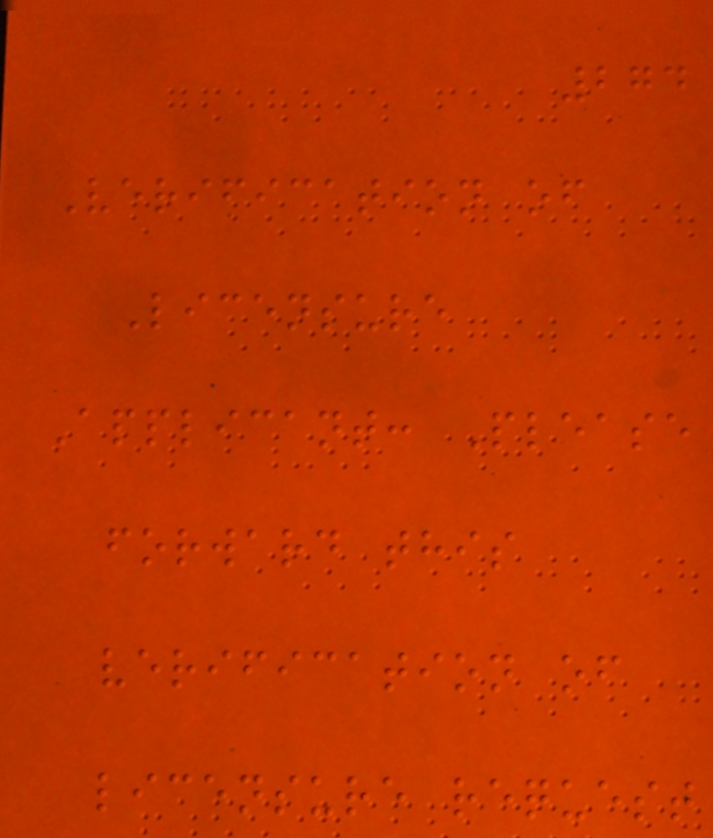274
Verification of
Licensure
Applicant: Please
forward this
verification of
licensure request
